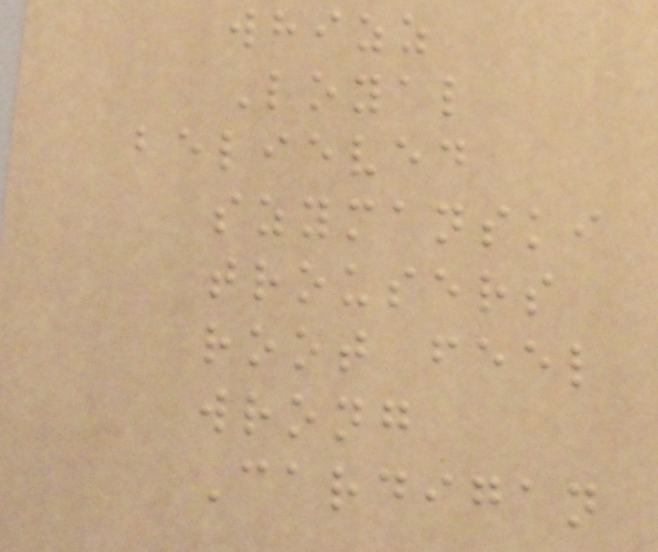whizz
Loyal
believed
szymanski
trousers
root feel
wrong
Cardigan
